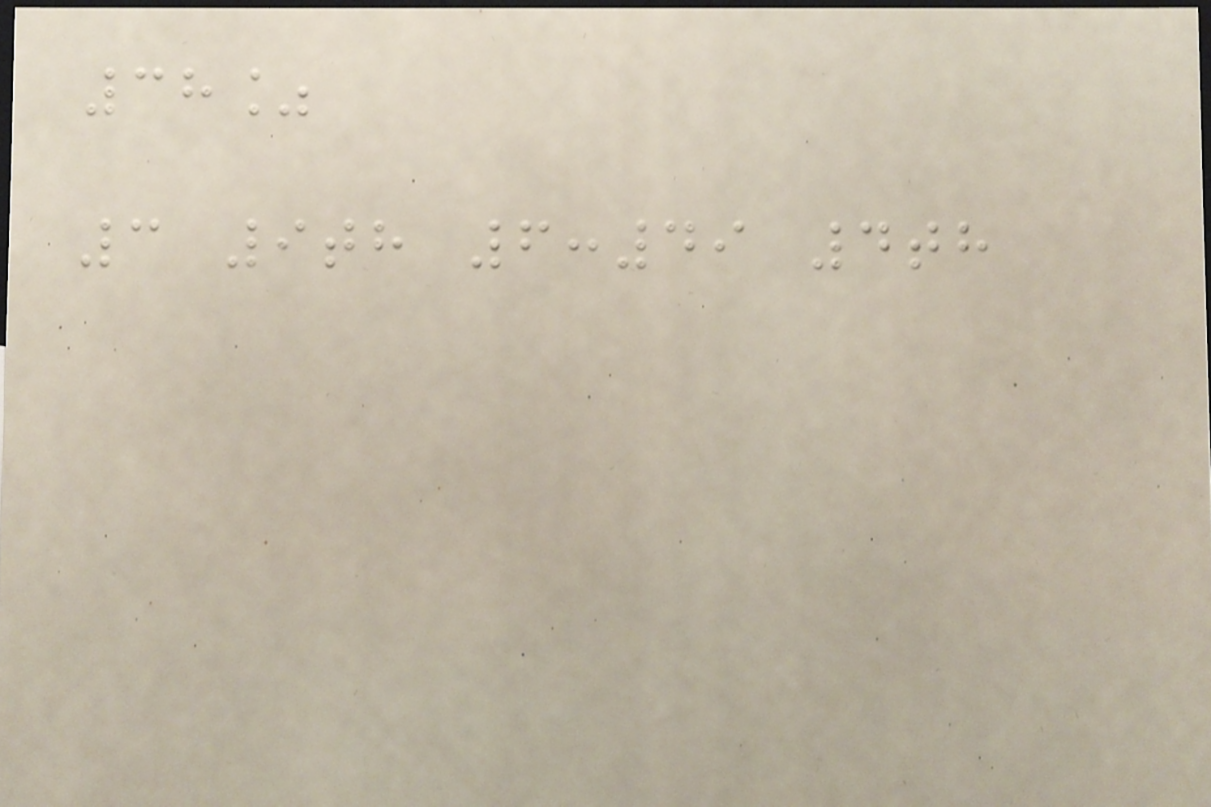38%
3 9th 6:49 4th
